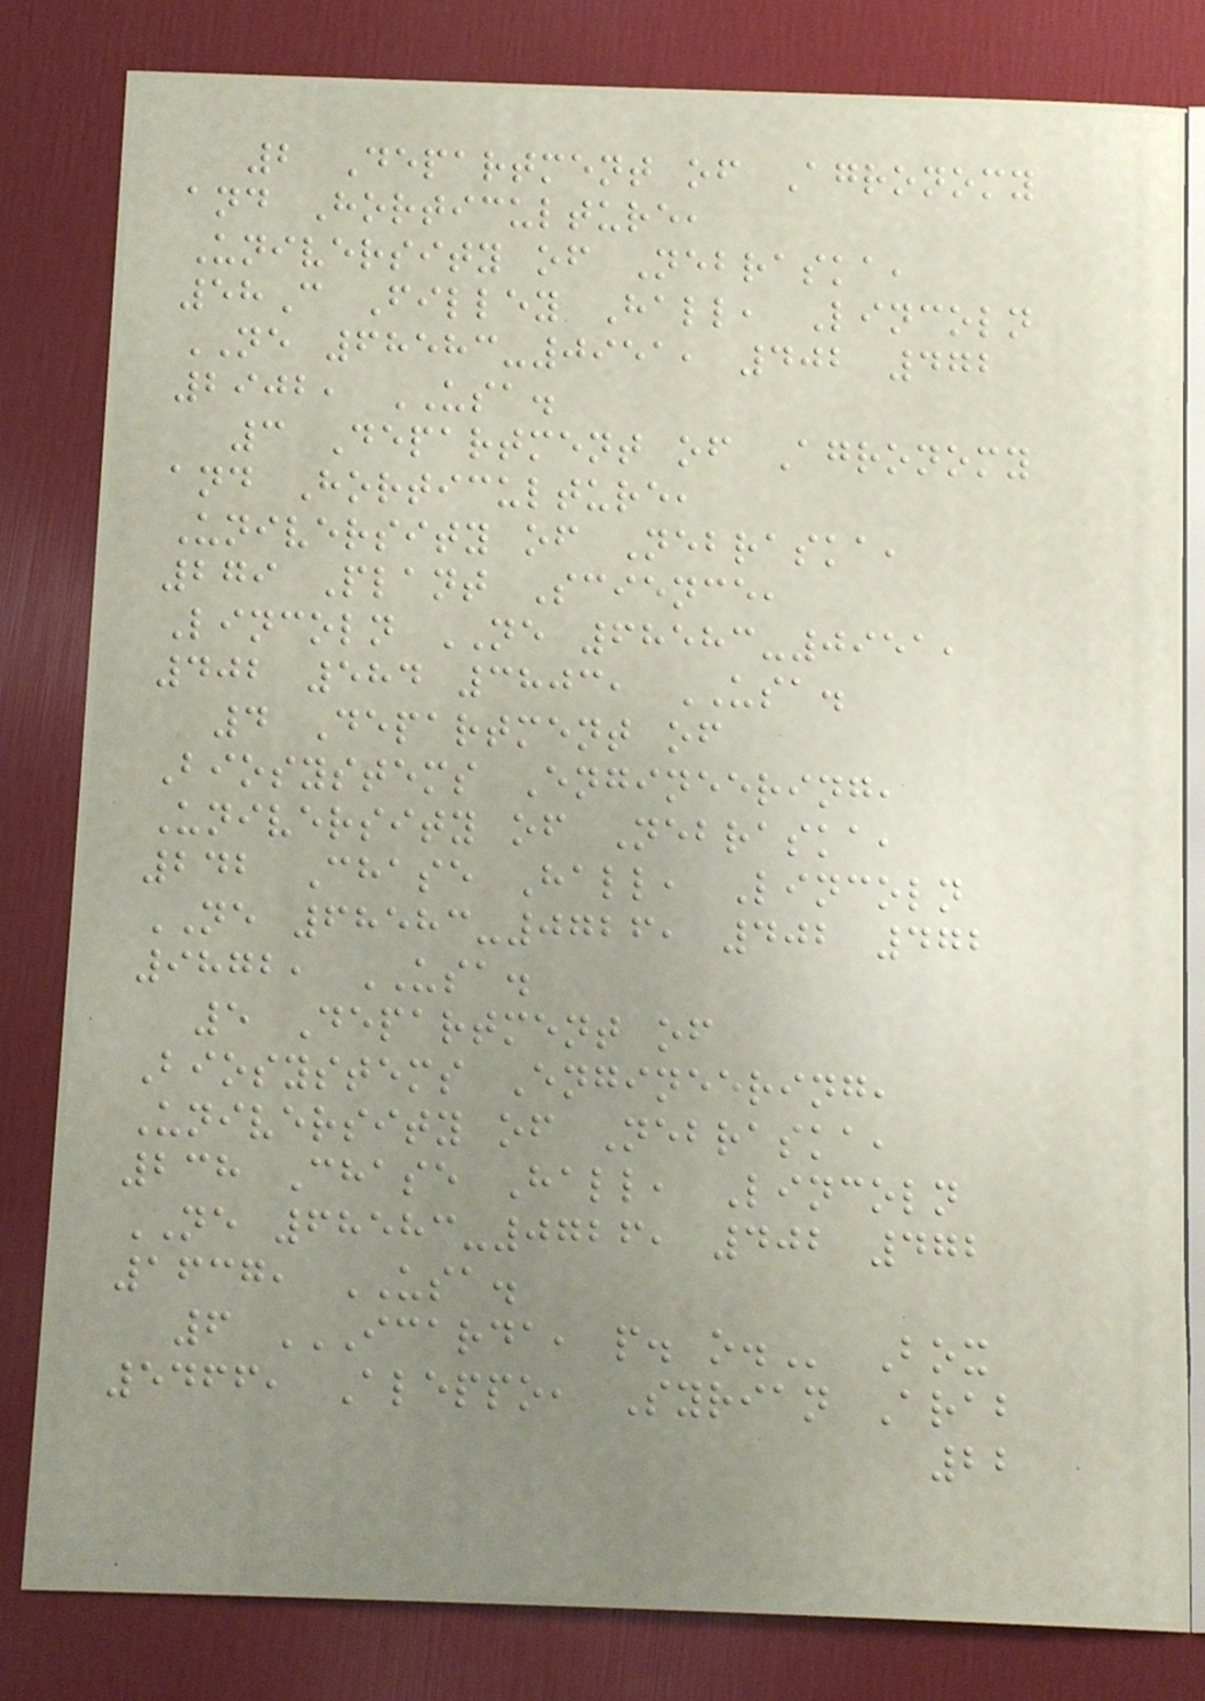2 Department of Agronomy
and Horticulture,
University of Nebraska,
58C Filley Hall, Lincoln
NE 68583-0951, 402 472
2902, USA.
3 Department of Agronomy
and Horticulture,
University of Nebraska,
279 Plant Science,
Lincoln NE 68583-0951,
402 584 3803, USA.
4 Department of
Biosystems Engineering,
University of Nebraska,
242 Chase Hall, Lincoln
NE 68583-0726, 402 472
9872, USA.
5 Department of
Biosystems Engineering,
University of Nebraska,
238 Chase Hall, Lincoln
NE 68583-0726, 402 472
1637, USA.
6 ICARDA, P. O. Box
5466, Aleppo, Syrian Arab
22
